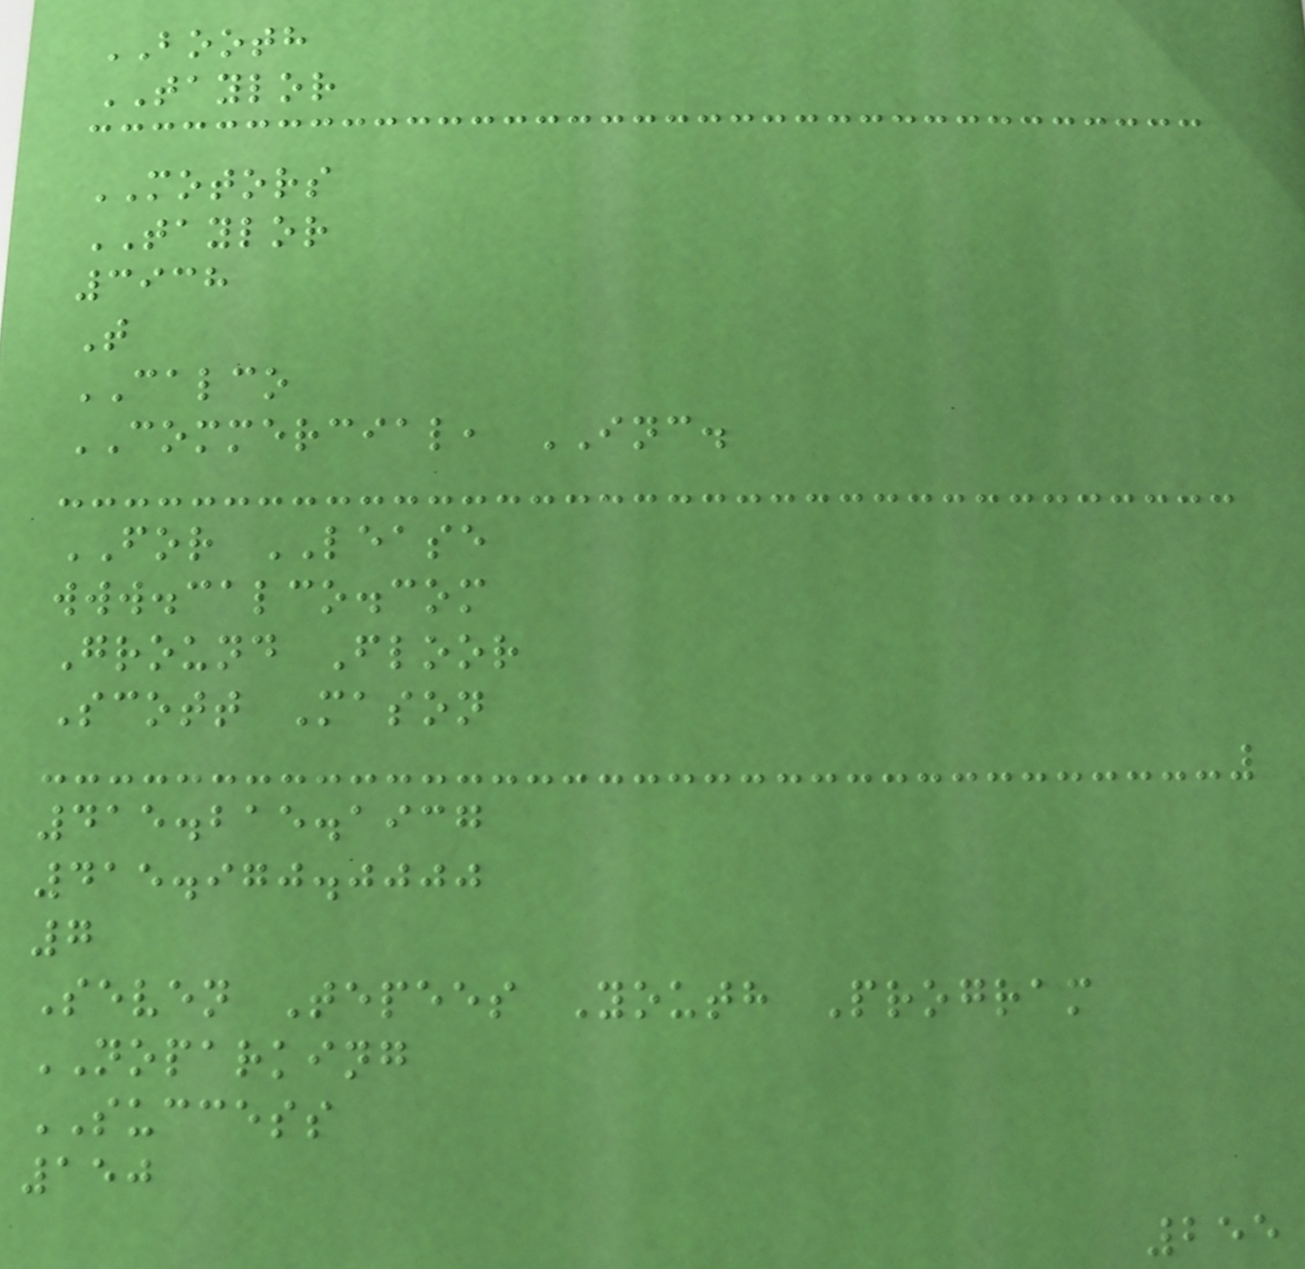BOOTH
TAYLOR
MOTORS
TAYLOR
3938
T
CALCO
COMMERCIAL, INC.
FOR LEASE
www.calco.com
Ground Floor
Scott Mason
415.215.1937
415.970.0000
7
Seven Tepees Youth Program
NOPARKING
SUCCESS
150
255
